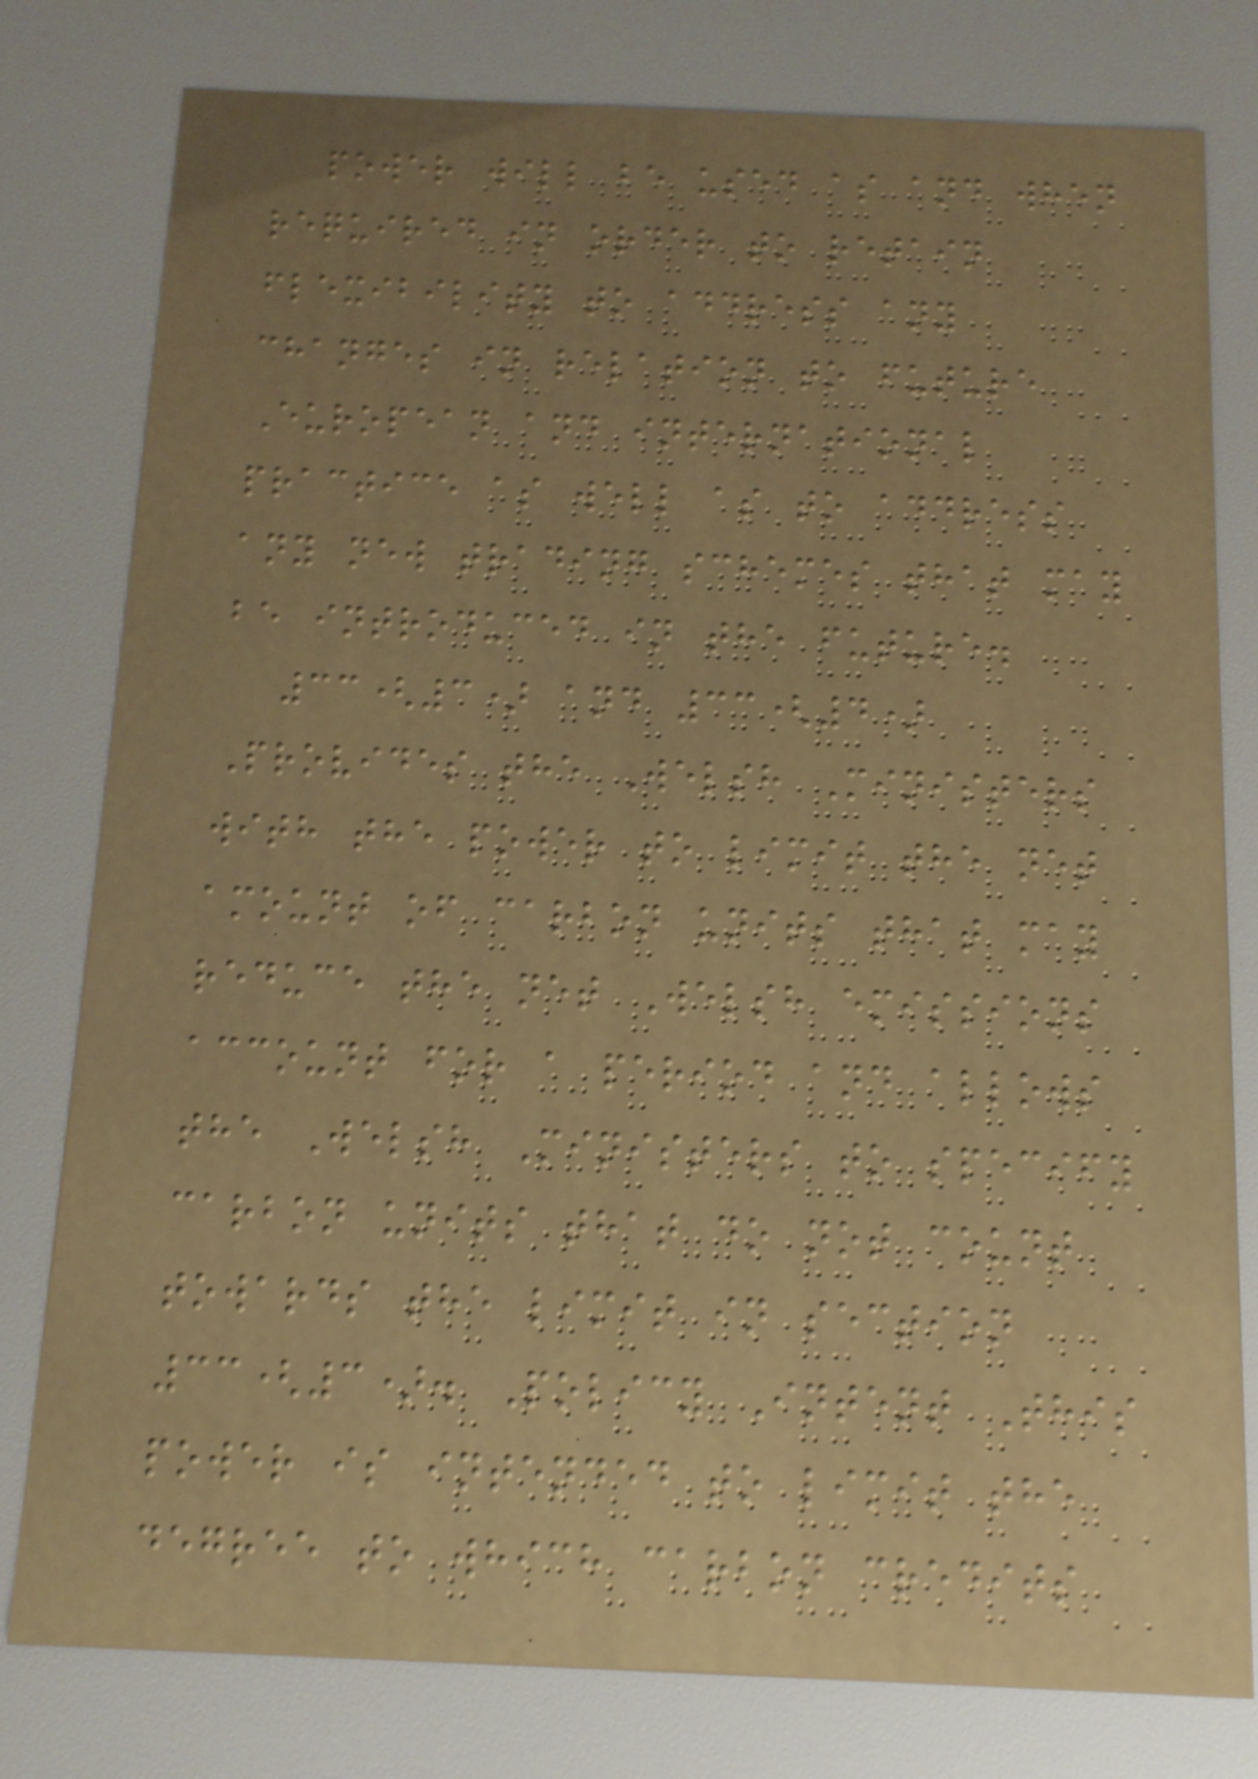power will be used as and when
required in order to retain
flexibility to address any
changes in relation to future
European and international
practice as well as to address
any new trading schemes that may
be introduced in the future.
33(3) and 33(4)
Provides the Welsh Ministers
with the power to limit the net
amount of carbon units that may
reduce the net Welsh emissions
account for a period and allows
the Welsh Ministers to specify
carbon units that do not count
towards the limit in section
33(3). Policy Intent This
power is intended to limit the
degree to which carbon credits
